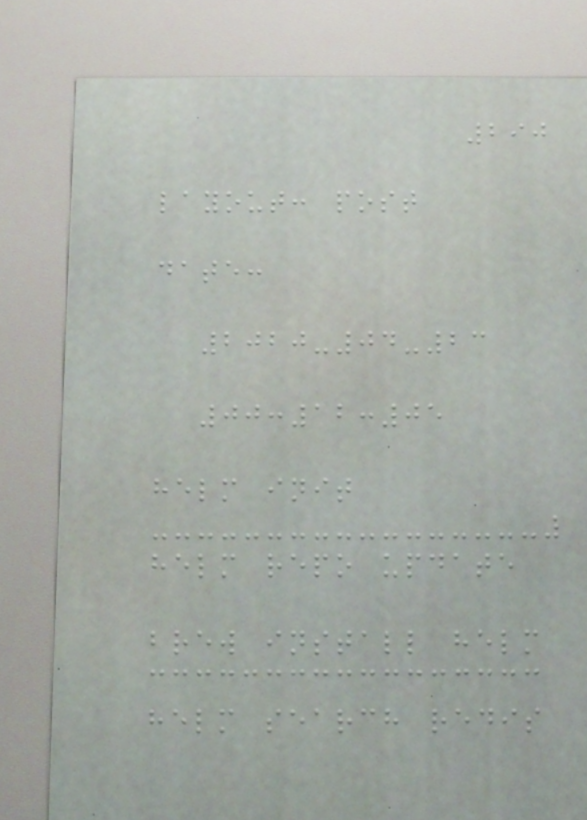290
layout: post
date:
2020-04-23
00:12:05
helm init
helm repo update
brew install helm
helm search redis
